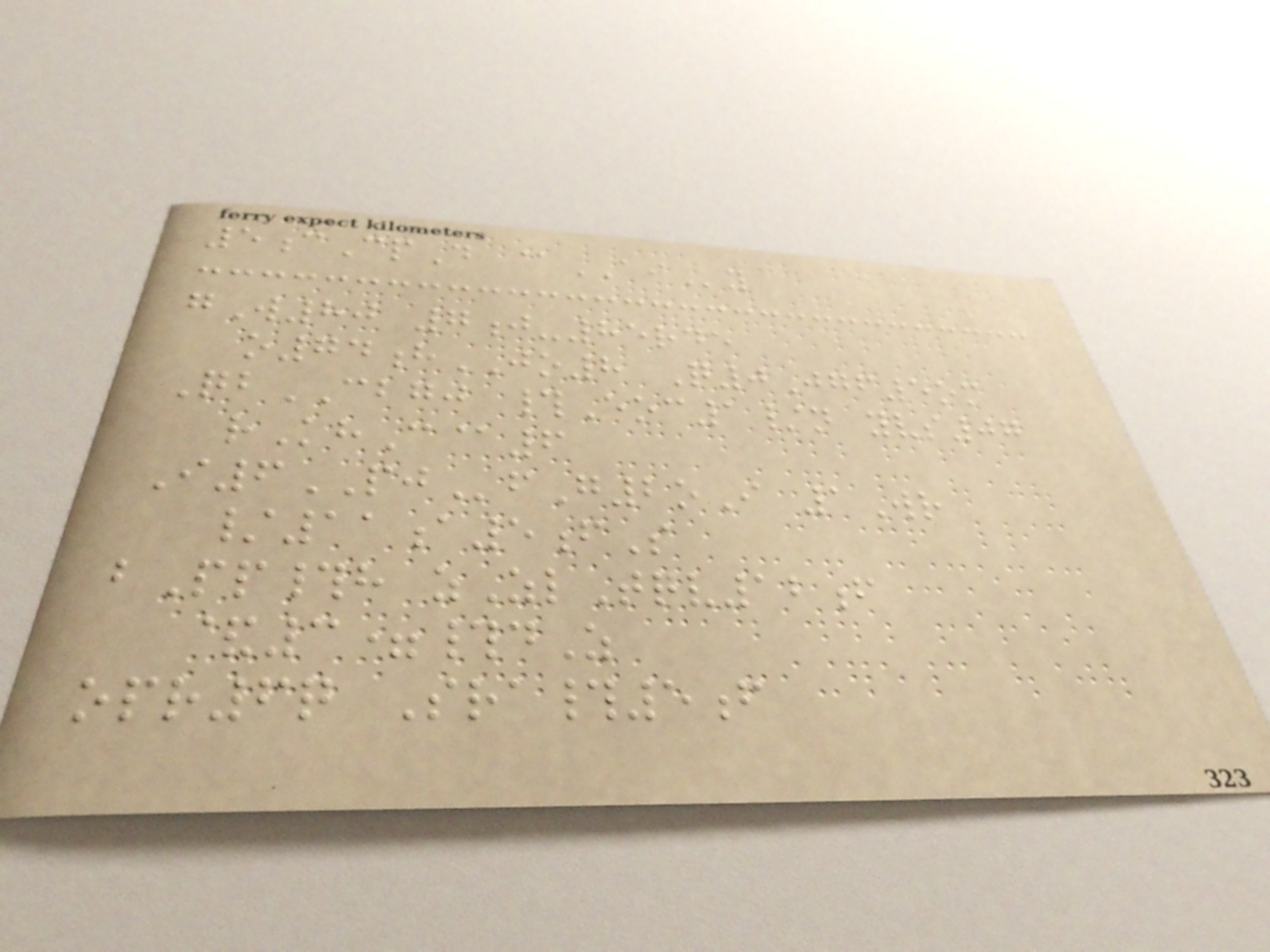5cCpD @AIy
gW80 7j-85rde
o74hJO8 Q0Jgf5om
QbCBGJ #Eoc1/n yvs07
rKhC@6
I6PJfG2oI 1Wr
/11a5fS
bPp#h zZlTqv12f
&3=#dZ
opr6q Sra#5f
